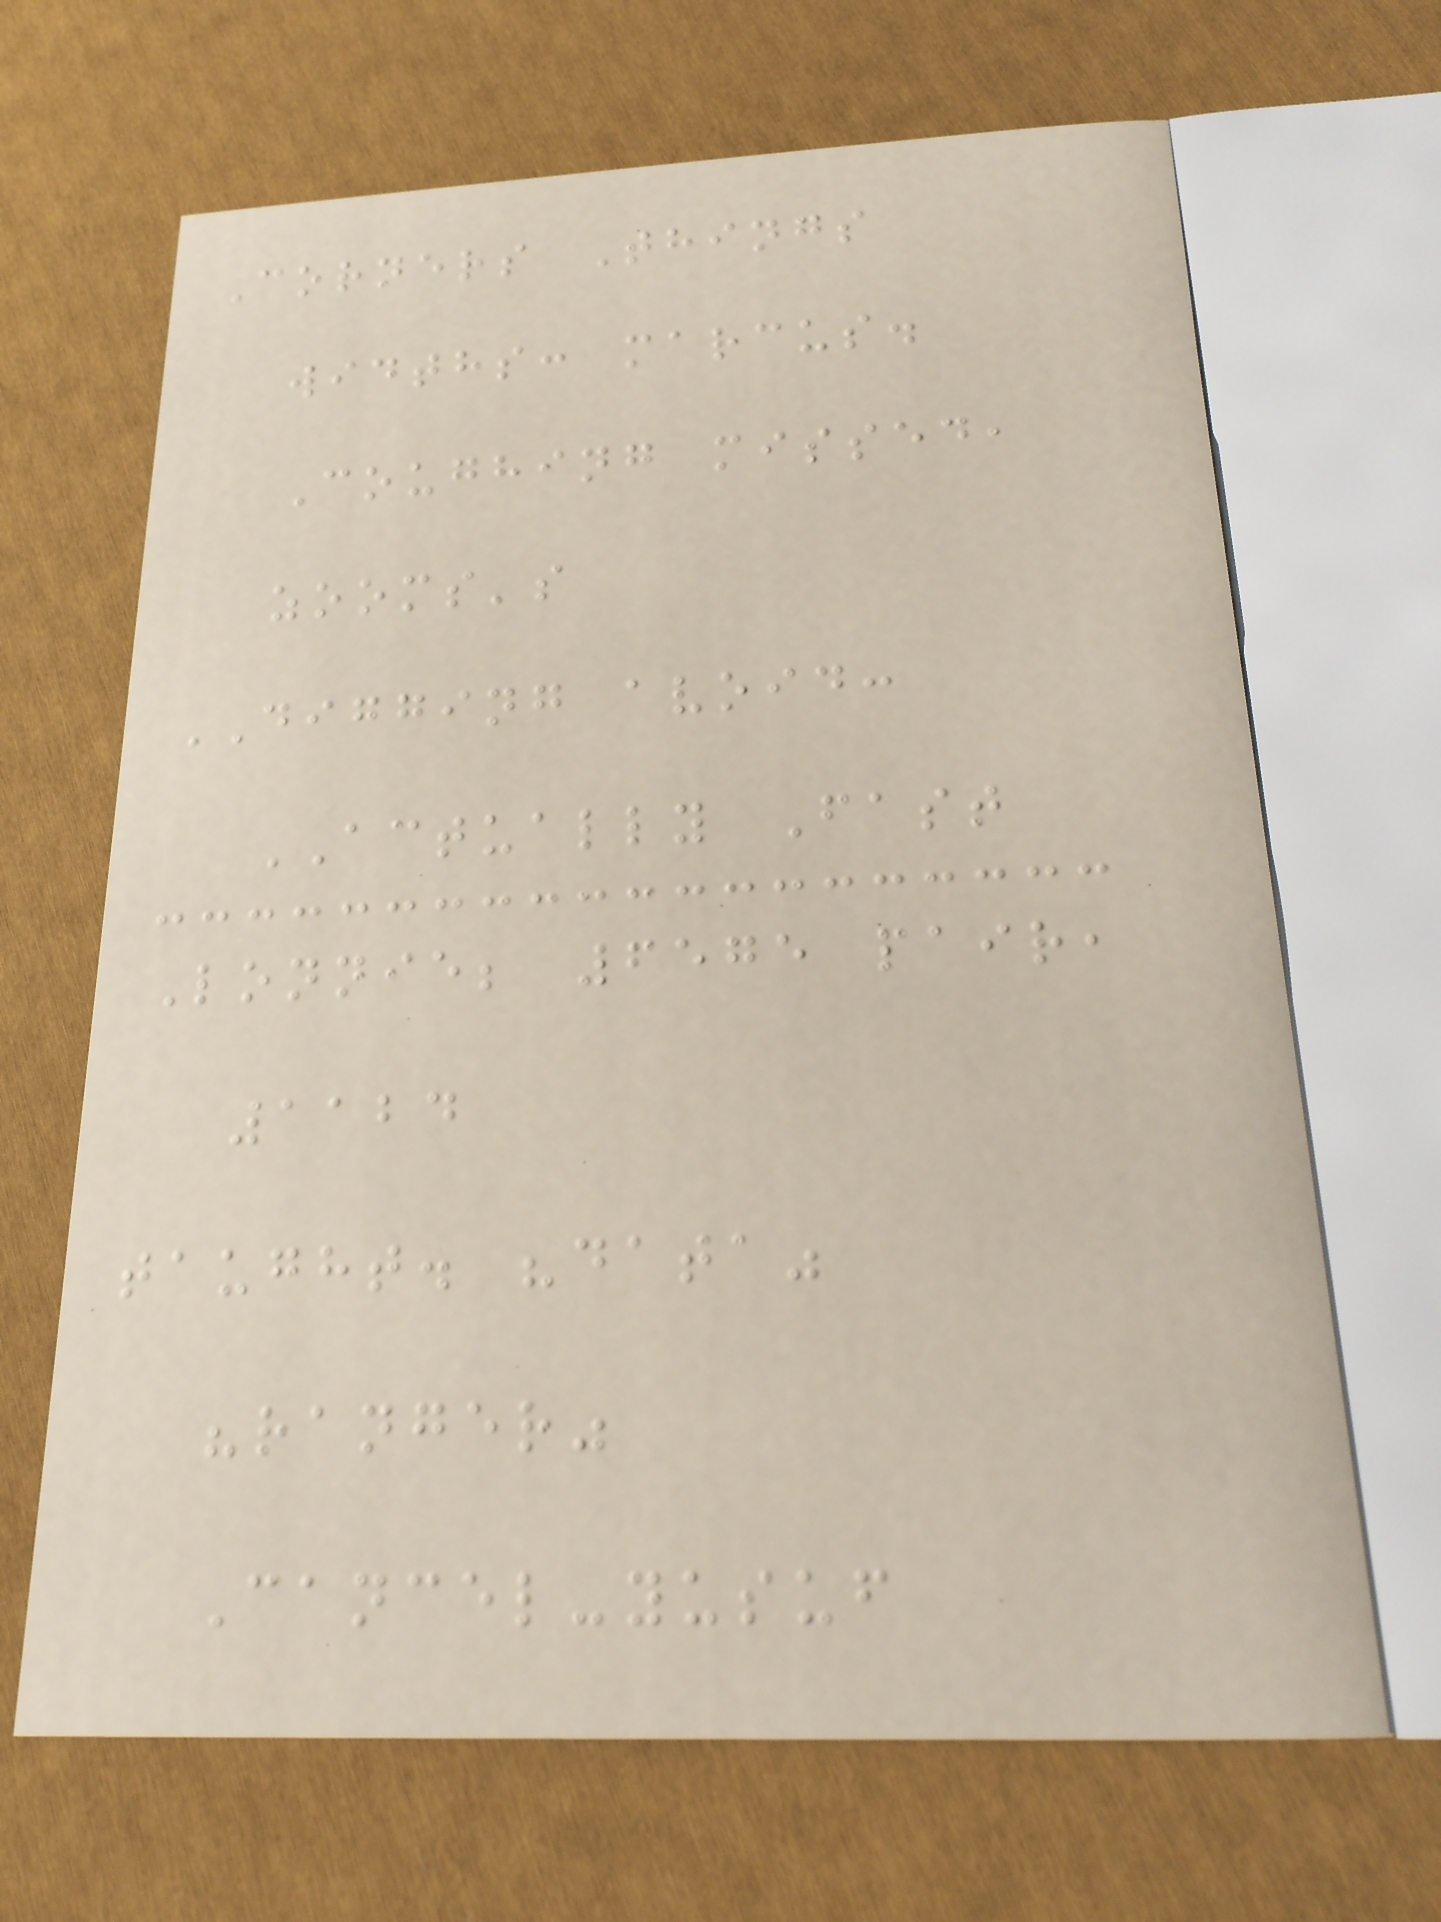Corners Things
widths: marcus.
Coughing missed,
zooms's
DIGGING avoid:
ACTUALLY Fast
Lonnie; 6575 pair,
1124
taught. "data"
"ranger"
Cancel-yusuf
